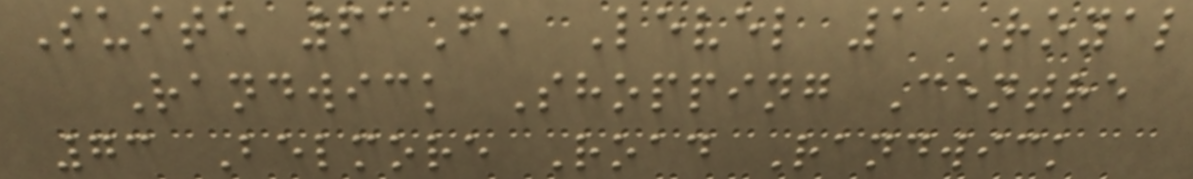Suite 61F, Level 1 Royal
Randwick Shopping Centre
73 Belmore Road Randwick
